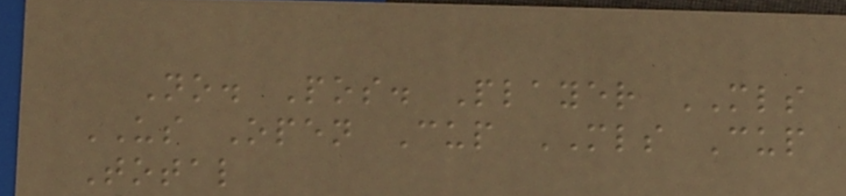No. Pos. Player MLS
US Open Cup MLS Cup
Total
